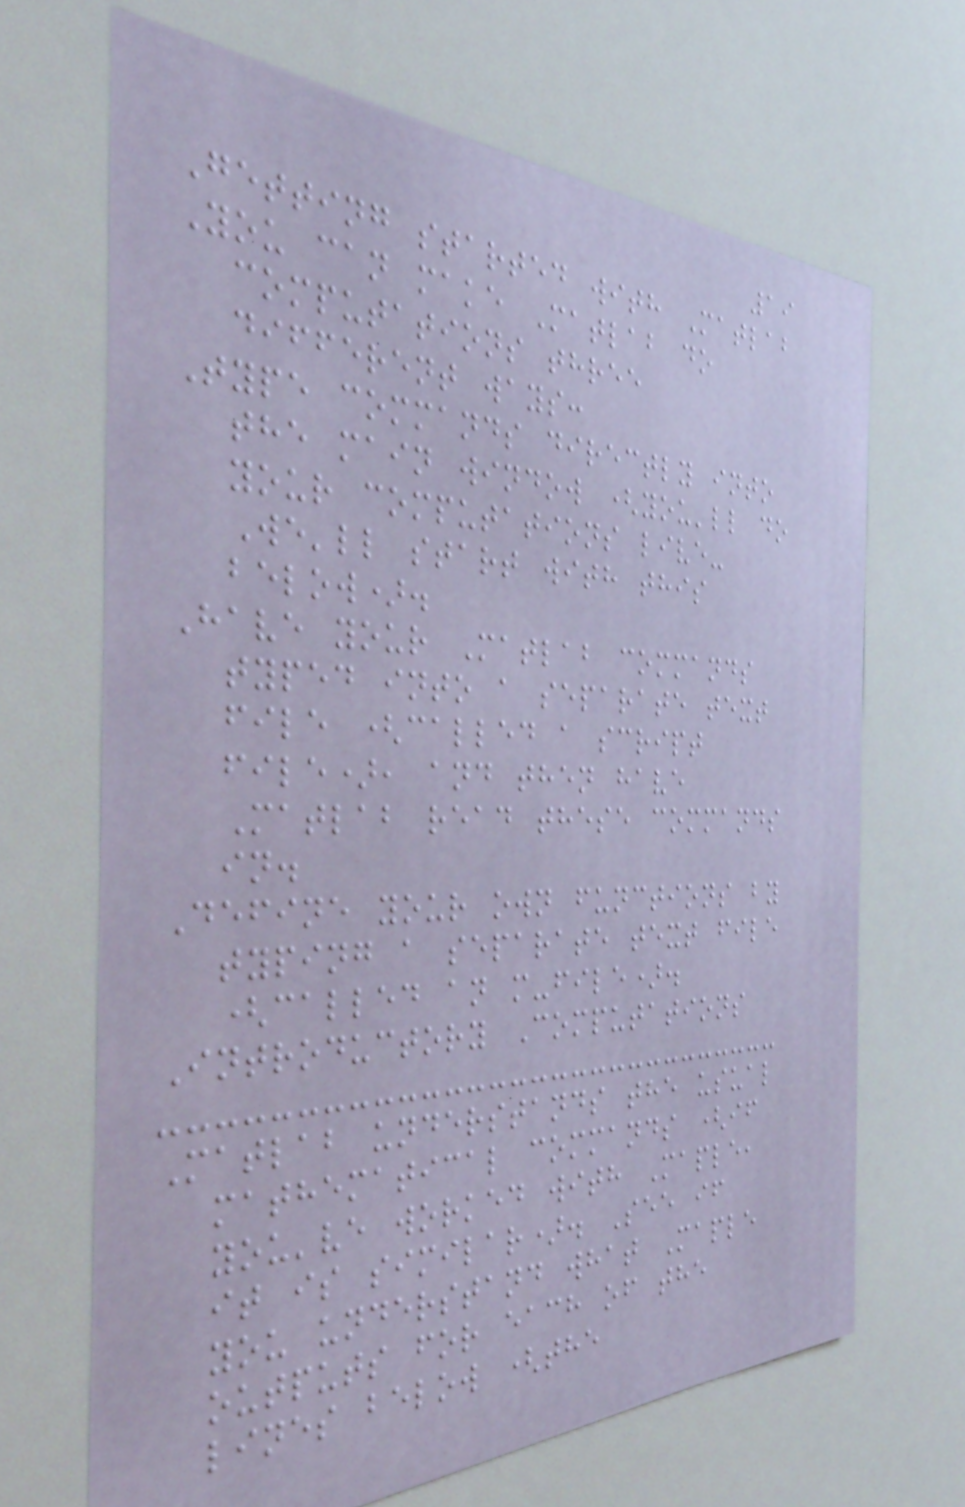19
Getting started with Matlab
You can make Matlab do
computations three
different ways:
Type commands directly into
the main window (you'll do
your computations live-
We'll start with this
below).
Have your Matlab commands
typed into a separate text
file (called a script
file), and then have
Matlab read these commands
in.
Define your own functions by
typing a separate text file
(called an m-file).
Introductory Computations
Matlab understands the usual
mathematical commands (if
you've worked with Maple,
it is similar). See if
you understand what Maple
outputs for each of the
lines below (the
